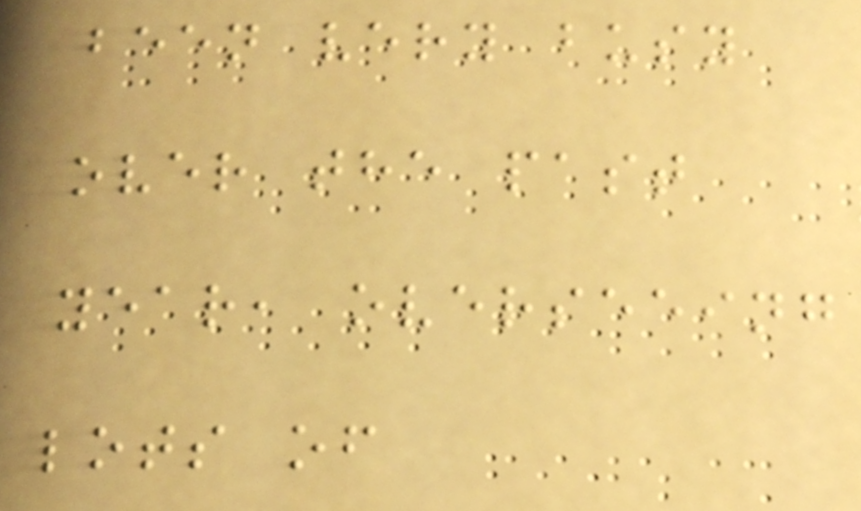been very busy
over the past
year, overseeing
lots of
